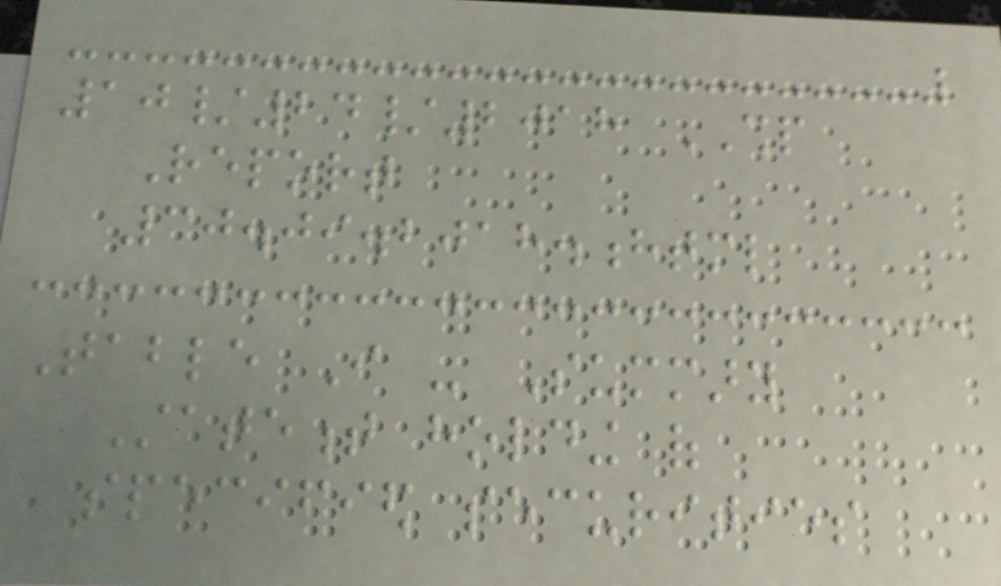10/24/2018 SHP
Report
30.09.2018.html
Table I - Summary
Statement holding of
specified securities
